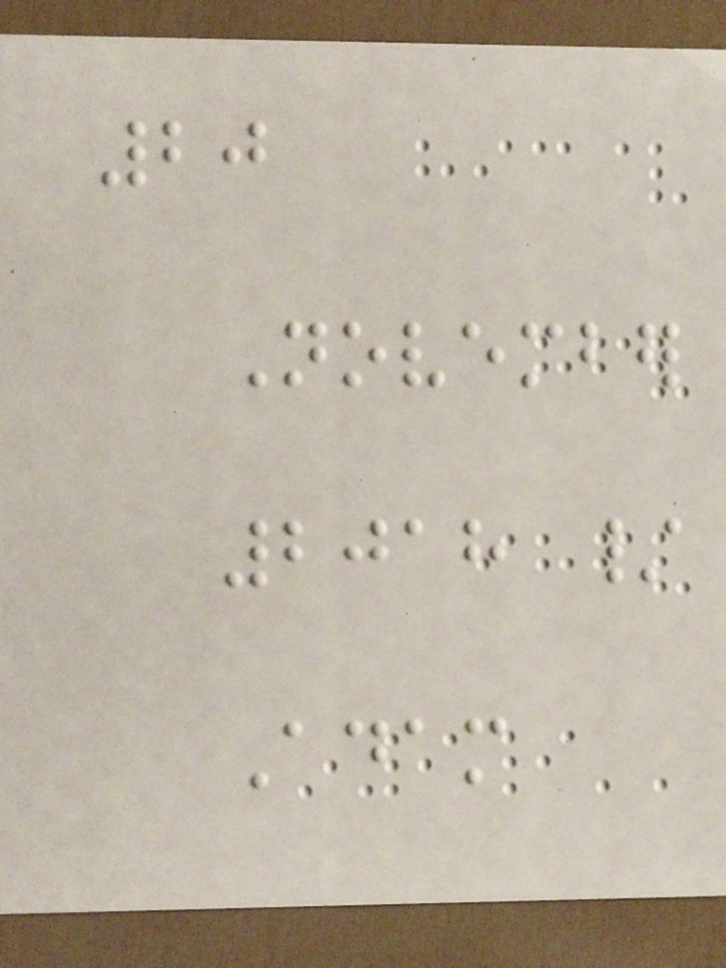20
November
2018 /
Adam
